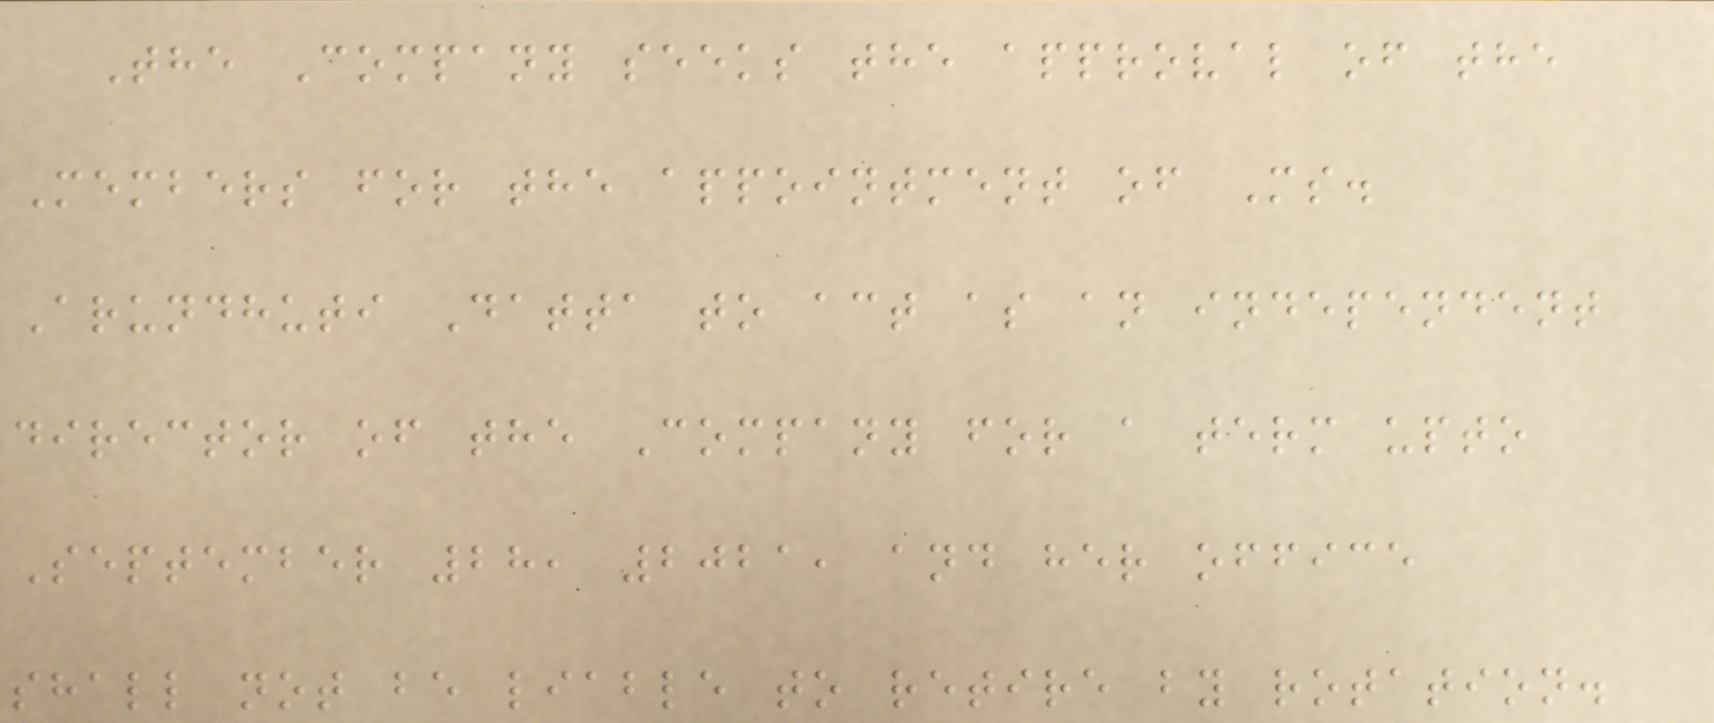The Company seeks the approval of the
Members for the appointment of Ms.
Arundhuti Datta to act as an independent
director of the Company for a term upto
September 28, 2021, and her office
shall not be liable to retire by rotation.
